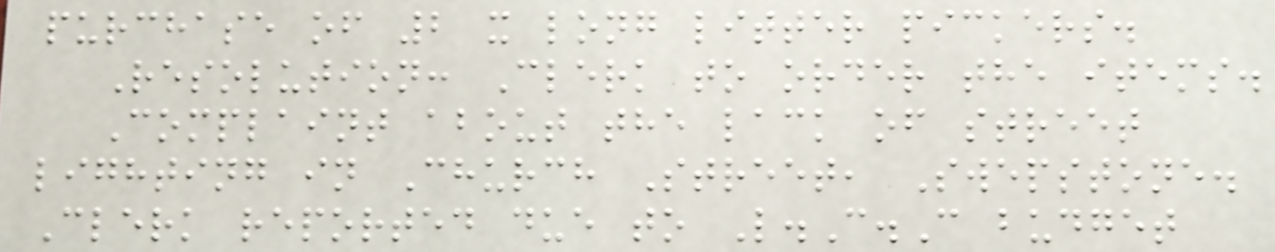purchase of 2 x long litter pickers.
Resolution: Clerk to order the items.
Complaint about the lack of street
lighting in Church Street, Swepstone.
Clerk reported due to L.C.C budget
